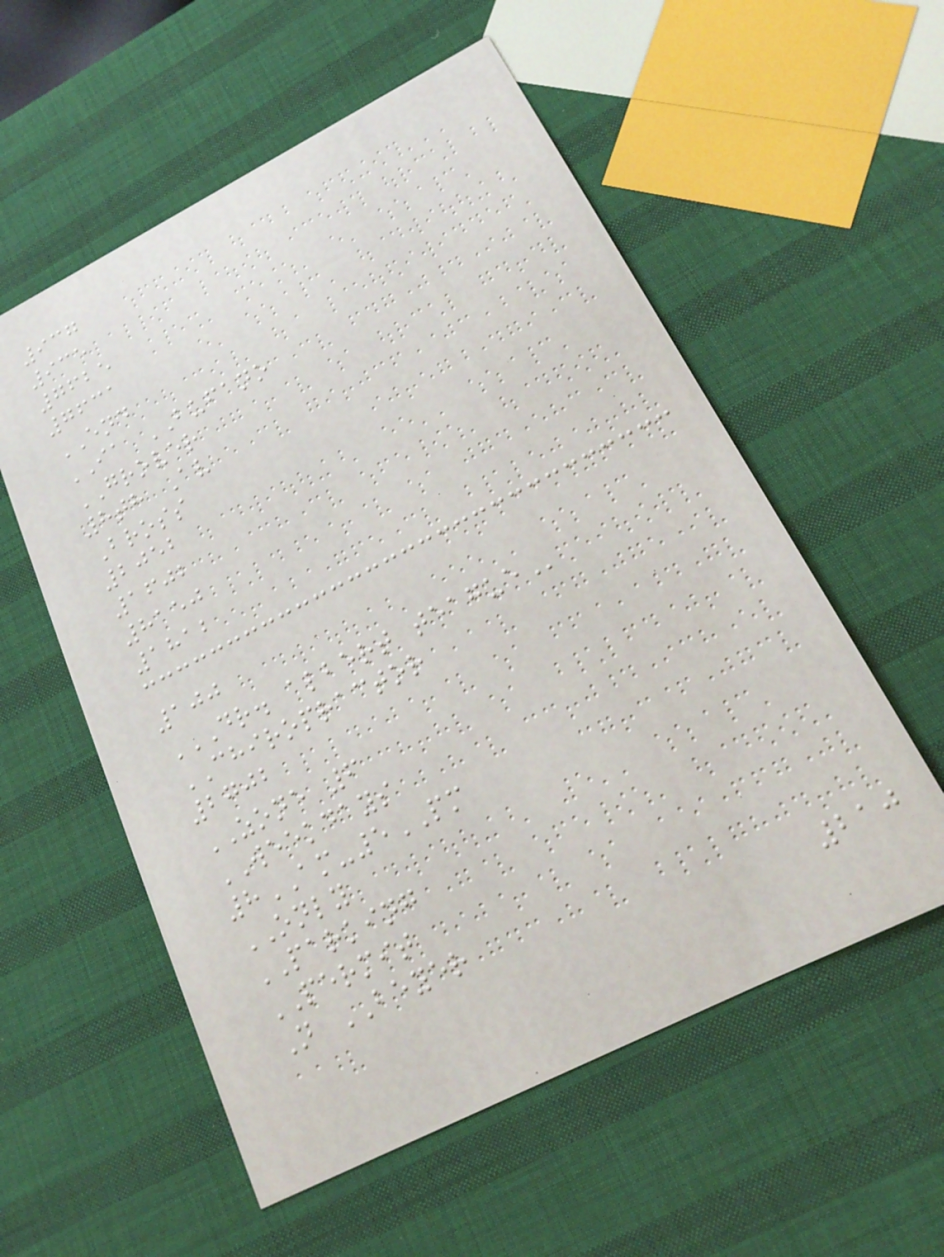937
935
7625
7631
END
IA BUFANO
GROVER
8th Av
Bross
2052
1602
8150
1812
100
DR. ALBERT TEAGUE
CHIROPRACTOR
2702
ZONE 6
WEEKDAYS
8AM-5PM
ONLY
PARKING
PERMIT
N BEYER
210
